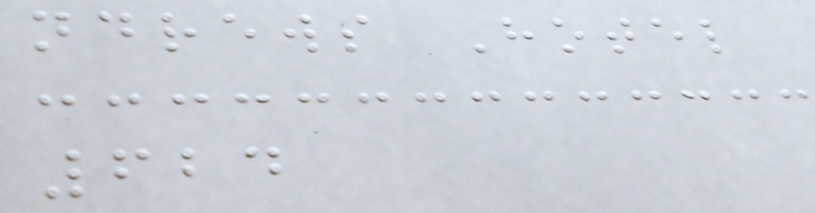ndrews Hotel
624
